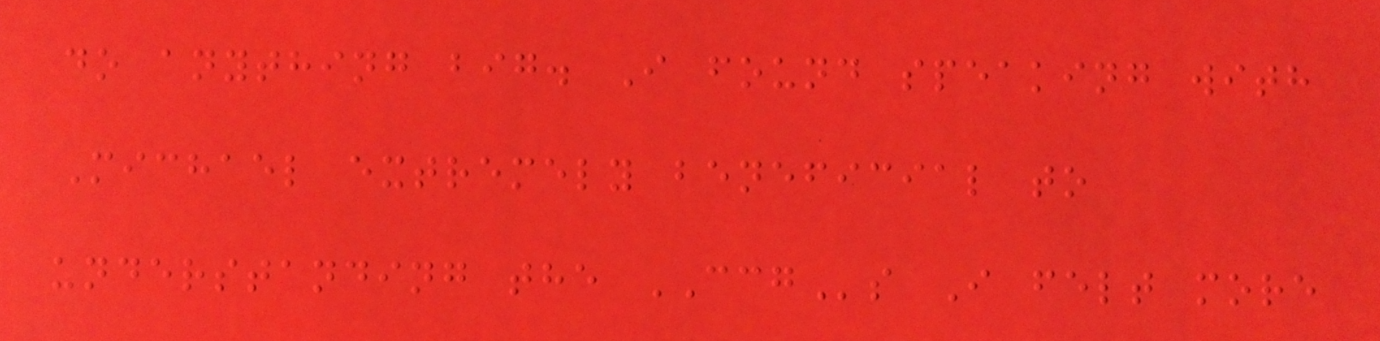do anything big. I found speaking with
Michael extremely beneficial to
understanding the CCGs I felt more
